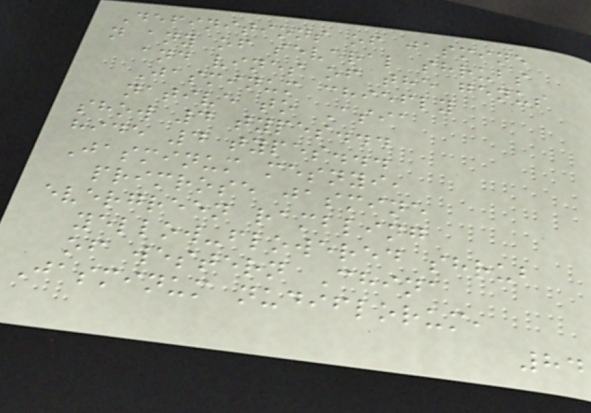Definitions of jasmine
n any of several shrubs
and vines of the genus
Jasminum chiefly
native to Asia
show 4 types...
hide 4 types...
Jasminum mesnyi,
primrose jasmine
evergreen rambling
yellow-flowered shrub
of western China
Jasminum nudiflorum,
84
